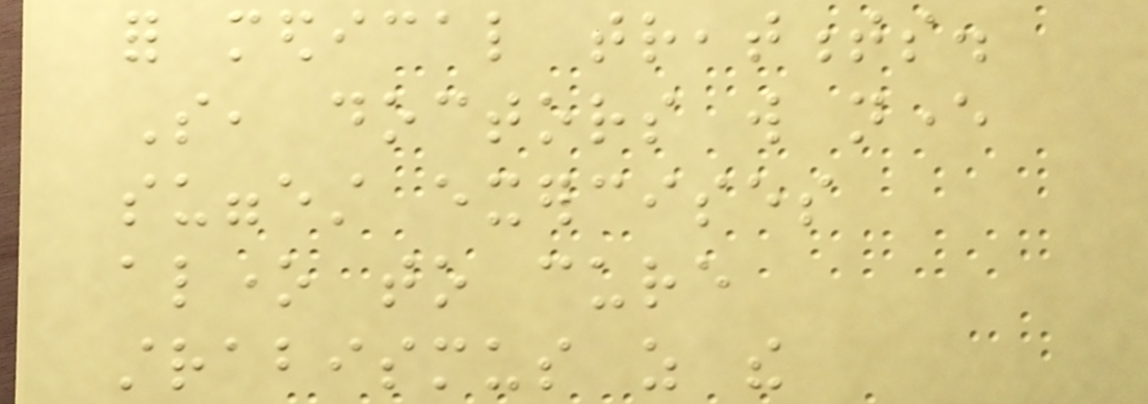for medical treatments.
So, doctors will never
suggest exercises
alone to cure
strabismus as the
